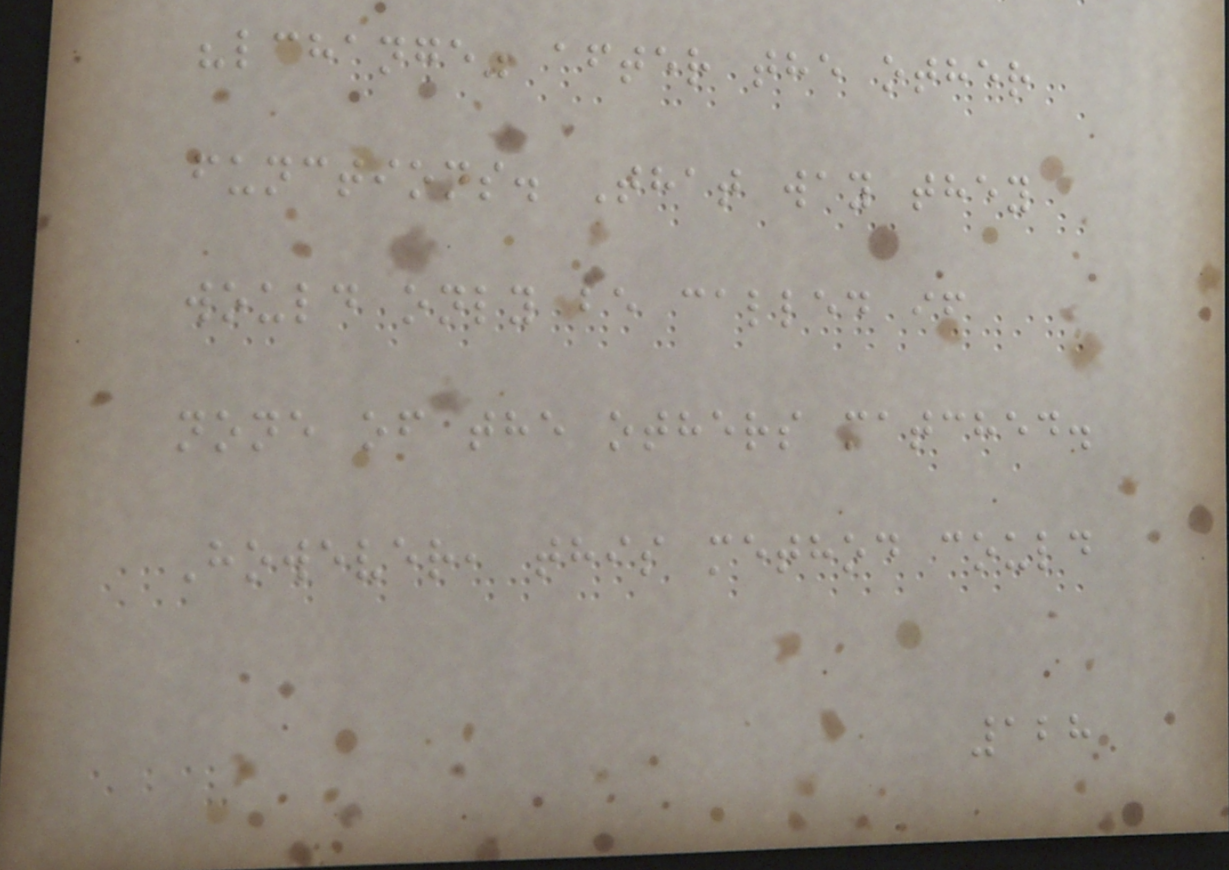"lchange" after the other
functions. That way they
would only be called if
none of the others matched.
However, this method could
128
